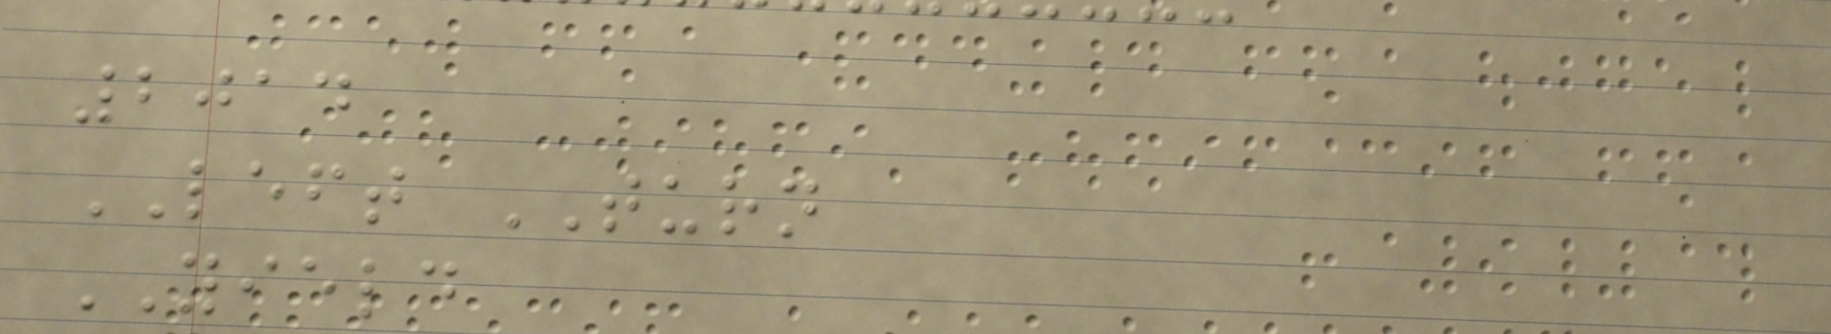2014
LEFT TURN
YIELD
